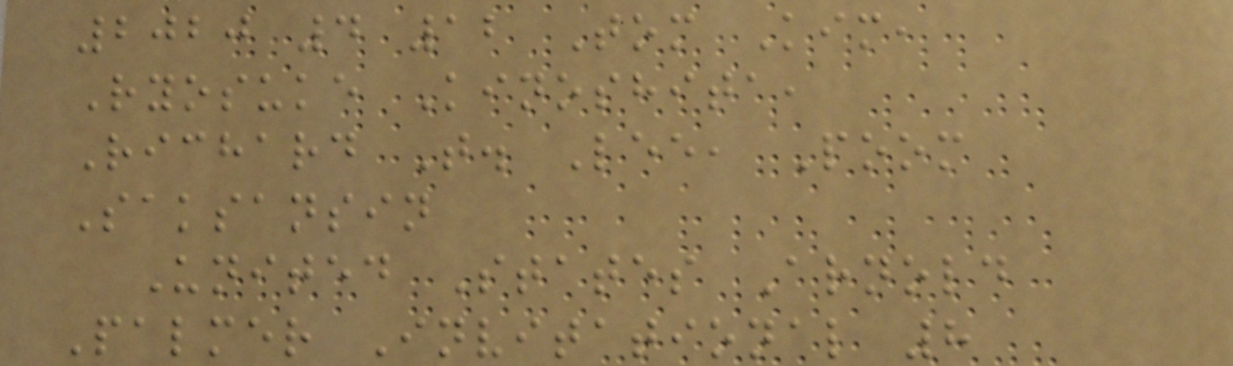2020 4 12 Tom Kim,
Ryosuke Kinoshita,
Richard T. Lee, Poom
Saksansin
United States Arnold
Palmer Invitational 8
